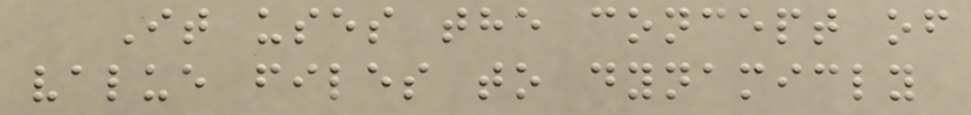It uses the concept of
value files to dynamicly
